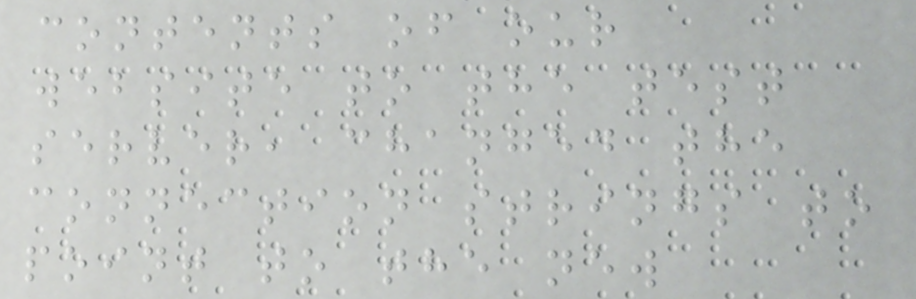contents of our
website to the test
server, changed the
connection strings to
point to the new
